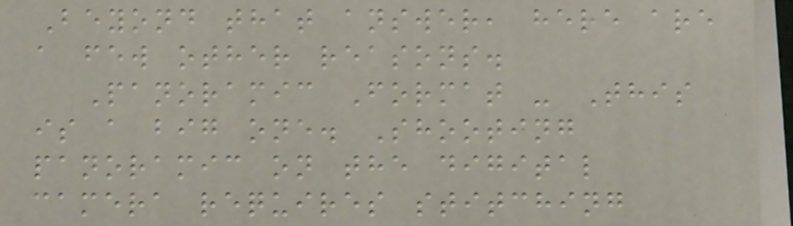Beyond that answer, here are
a few other reasons.
Panoramic Format - This
is a big one. Shooting
panoramic on the digital
camera requires stitching
